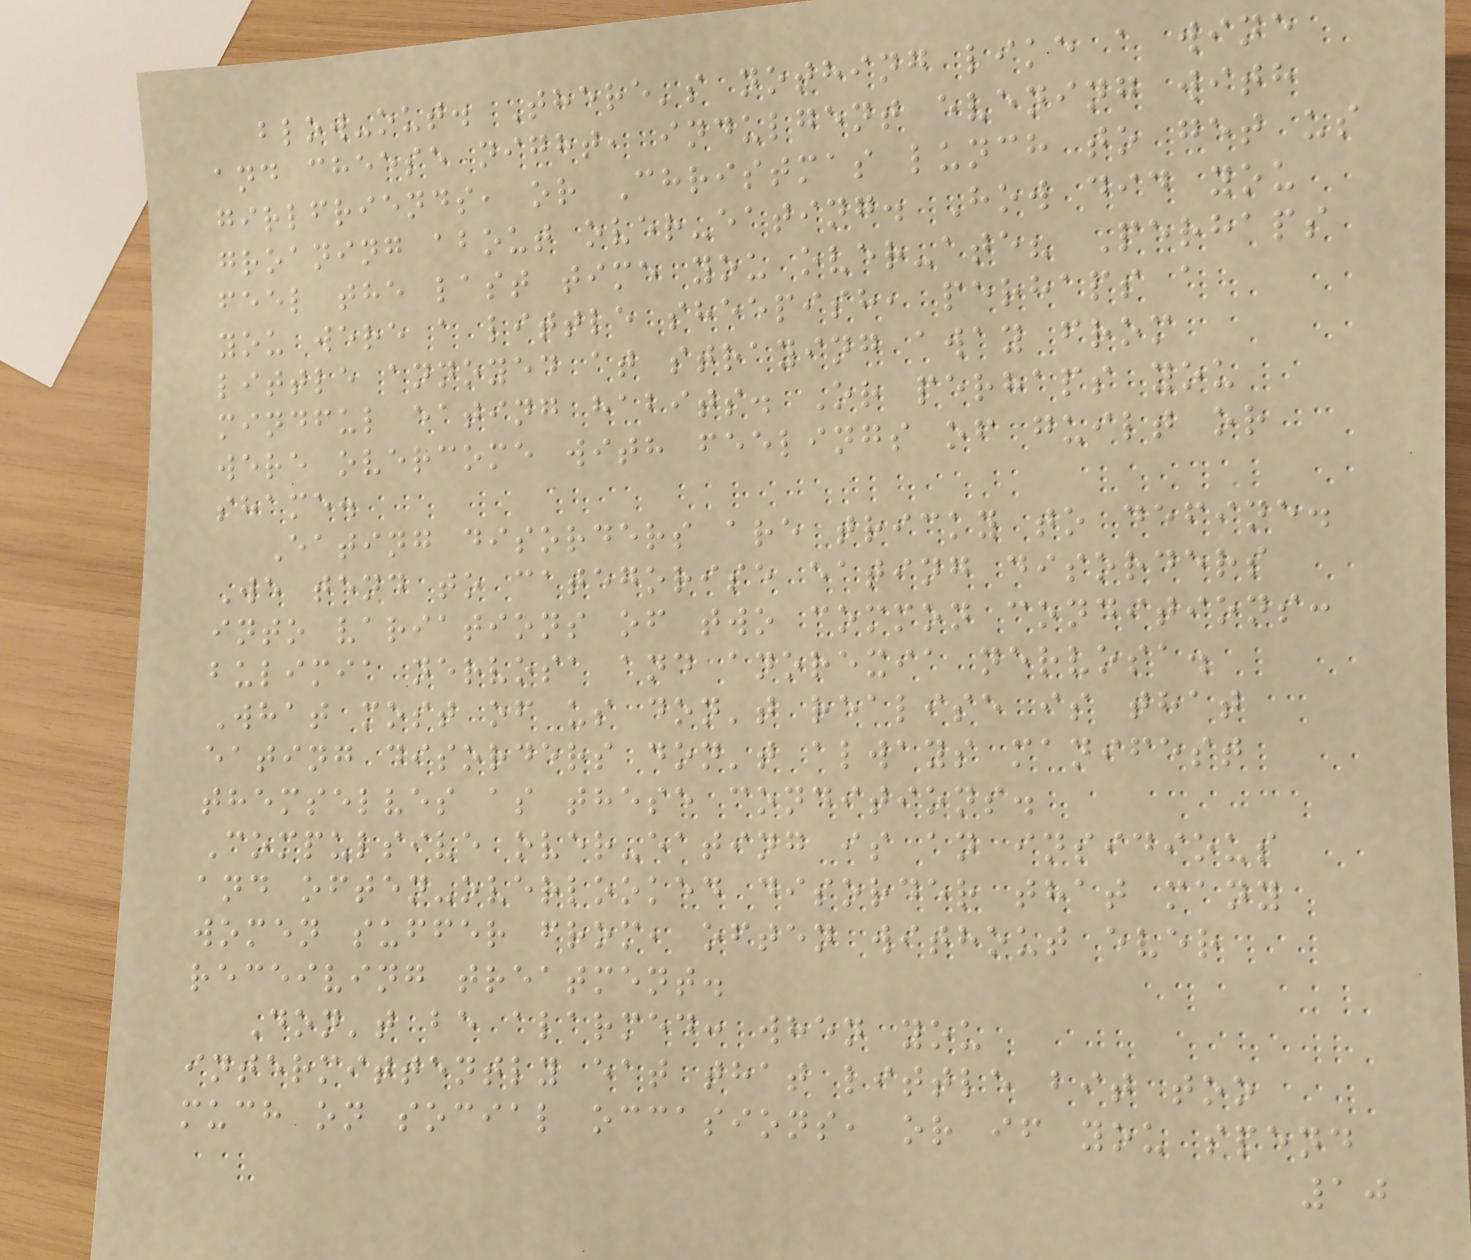blow-out. There's nothing like a wine
and cheese night, indulgent evening with
girlfriends, or Christmas lunch to get us
groaning about over-eating. How did you
feel the last time you over-ate? Perhaps
you were a little sheepish, perhaps a
little annoyed at straying away from
mindful eating habits. Or perhaps you
were overcome with feelings of guilt or
shame.
Eating disorders are tricky to define.
We tend to categorise eating disorders
into variations of two common conditions:
bulimia nervosa and anorexia nervosa.
What most of us don't realise is that
eating disorders don't always manifest
themselves as these conditions.
Compulsive over-eating is an insidious
and often-overlooked disorder that many
women suffer from, often without ever
receiving treatment.
Don't be alarmed: when you
intermittently eat that little bit too
much on social occasions, or if you spend
10
